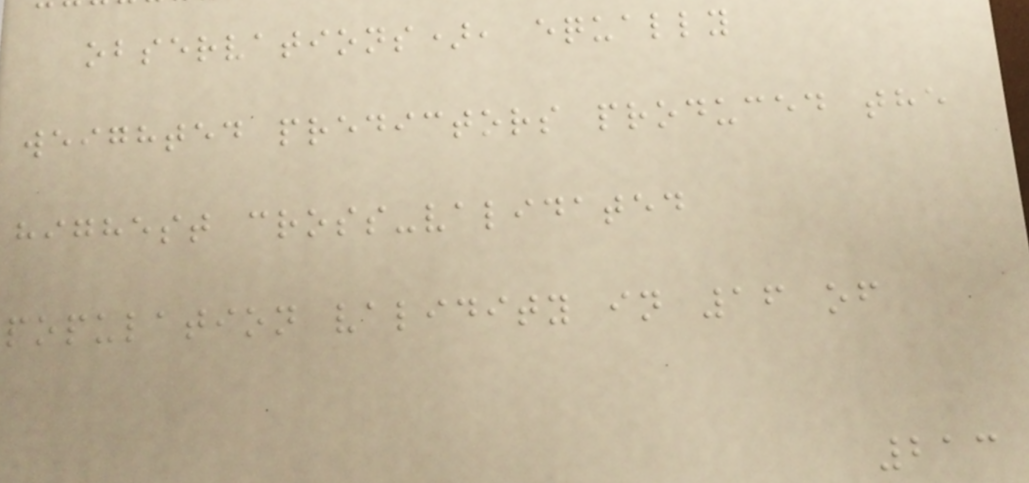observations), equally
weighted predictors produced the
highest cross-validated
population validity in 16 of
213
